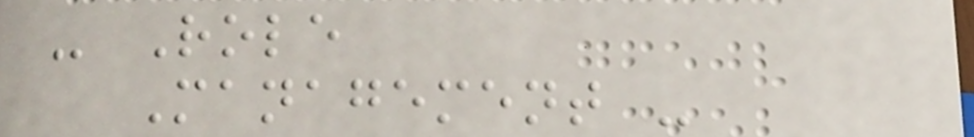- Role
Management -
